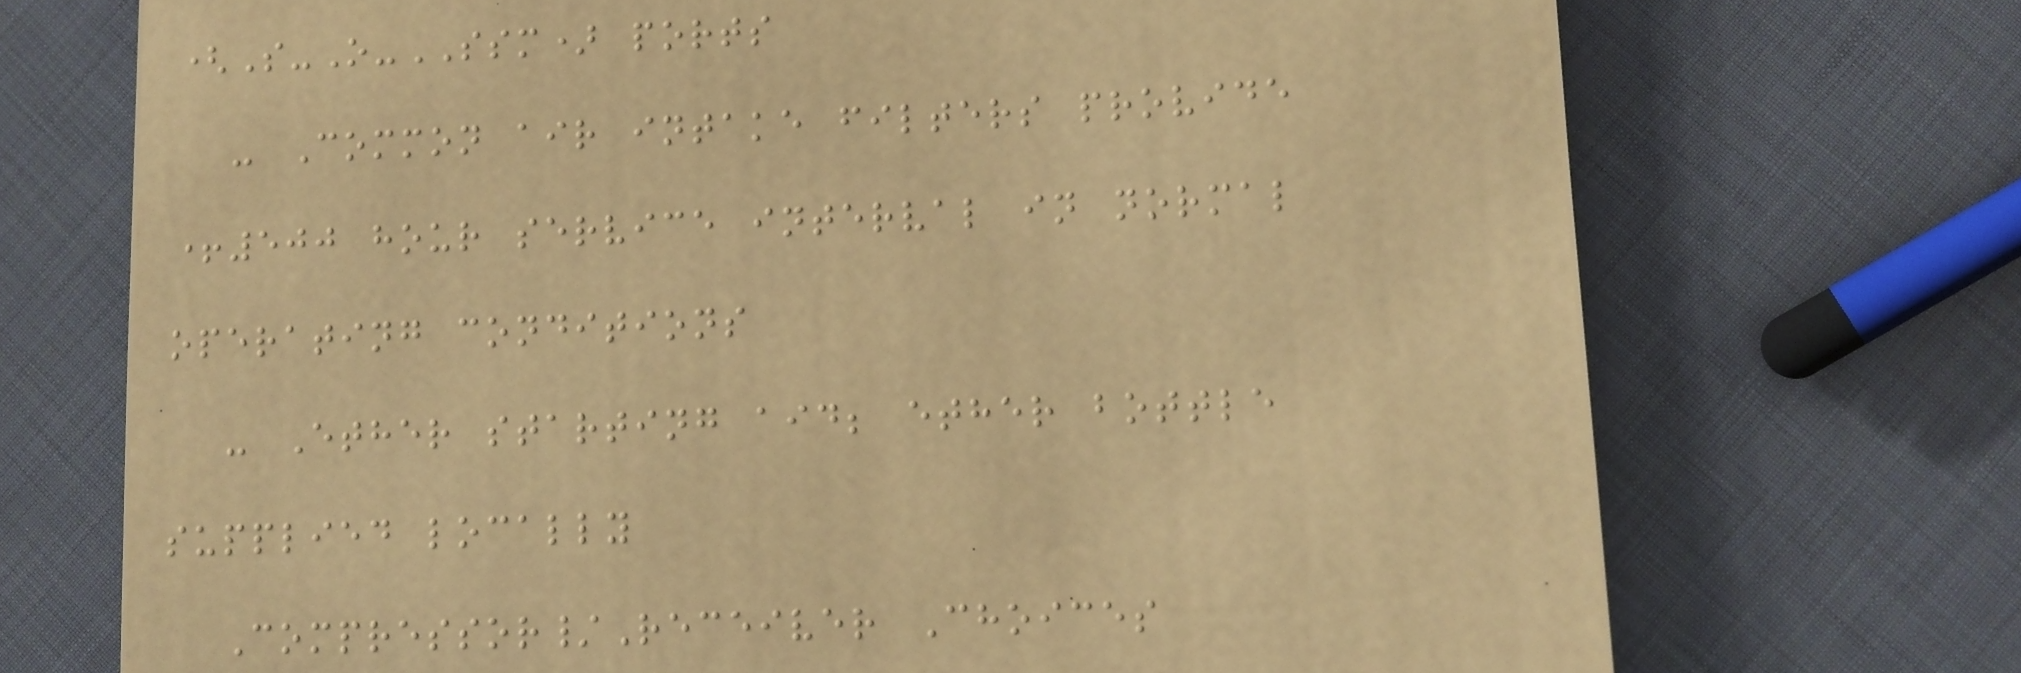(S-O-SSM) ports
- Common air intake filters provide
+500 hour service interval in normal
operating conditions
- Ether starting aid; ether bottle
supplied locally
Compressor/Receiver Choices
